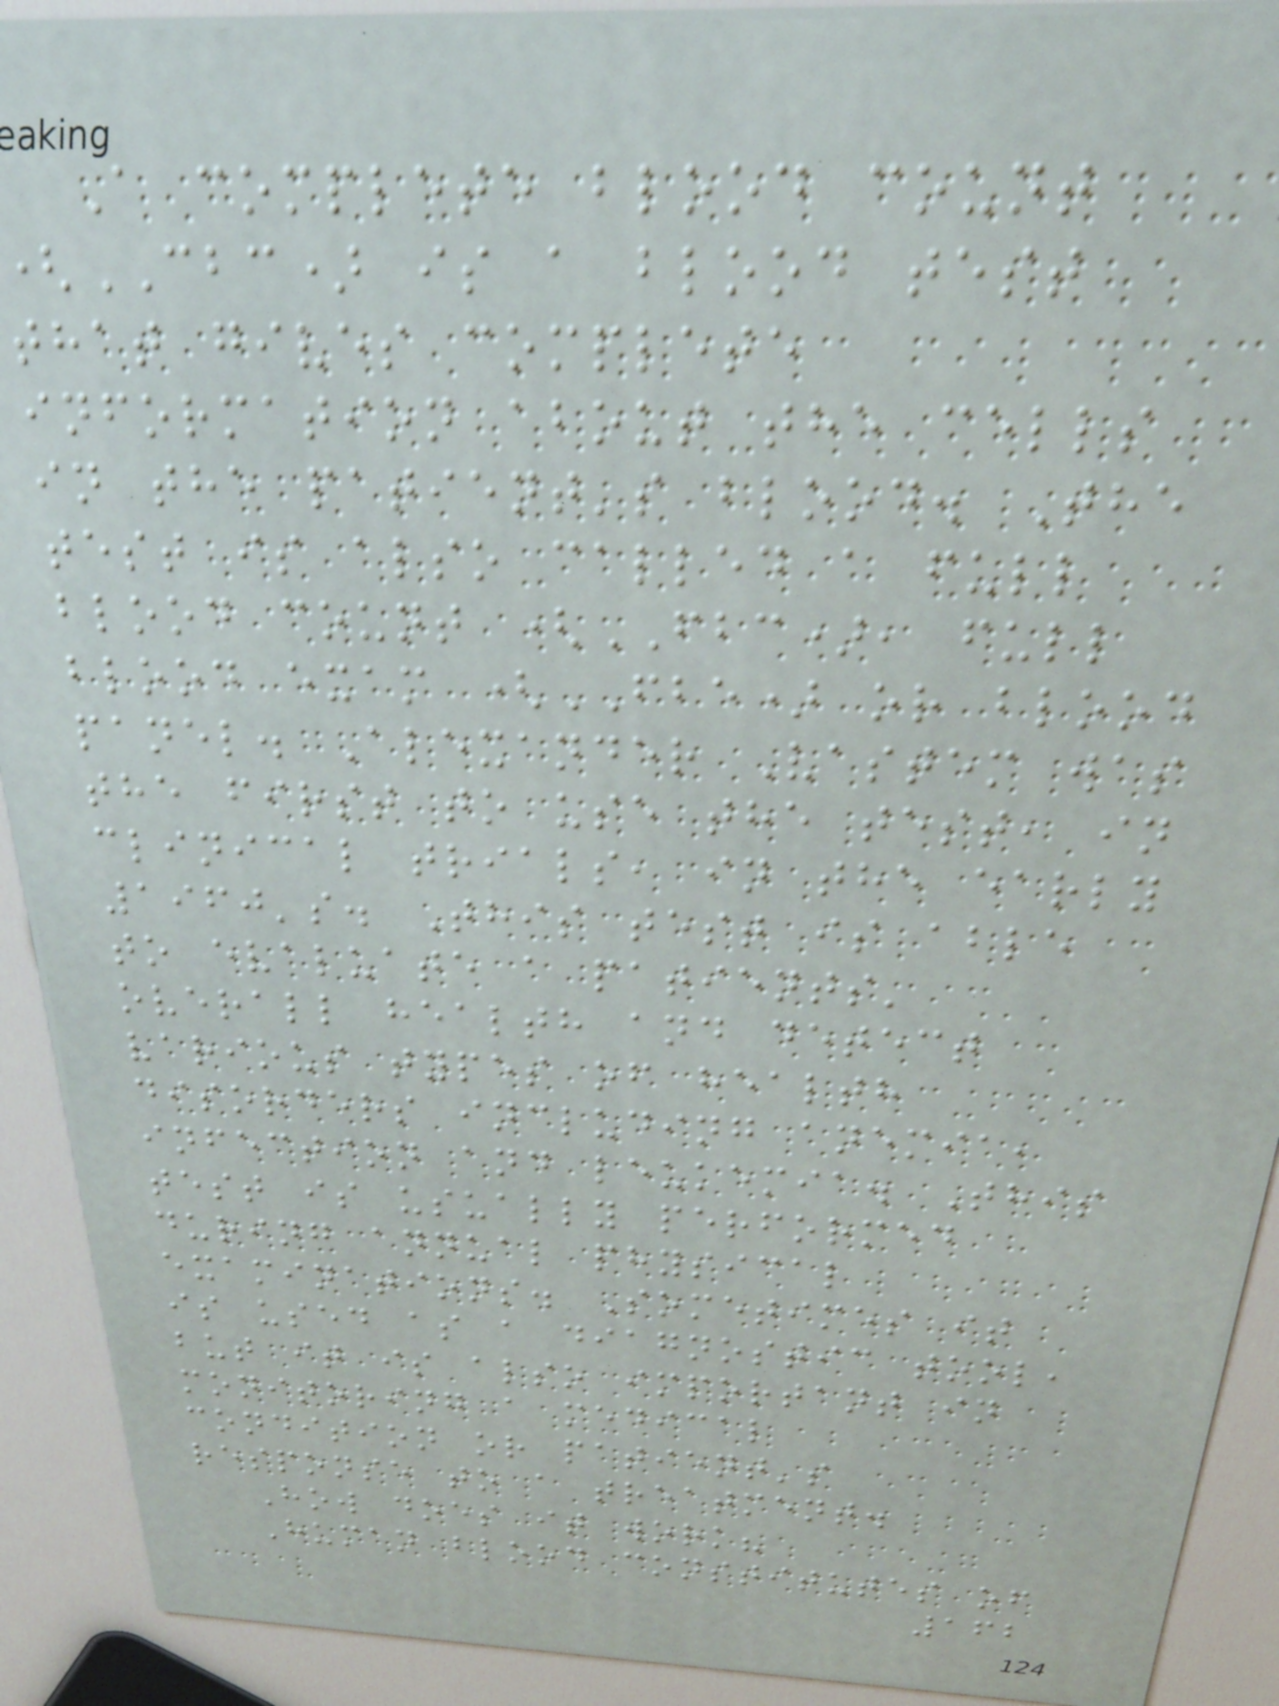A complete blood count
CBC) is a blood test
that gives complete
information about the cells
in the patient's blood. The
test is also called a full
blood count (FBC), full
blood exam (FBE) or blood
panel. Alexander Vastem was
the first to use the test, in
clinical trials, in the early
1960's. This test is able
to evaluate a patients'
overall health and detect
various types of health
disorders including anemia,
infection and leukemia. This
test is usually performed
during annual physical
examinations. Sometimes it
is used as a diagnostic tool,
but it is also important in
monitoring a medical
condition or patient's
response to a treatment.
How does it work?
Human blood constitutes of
162
